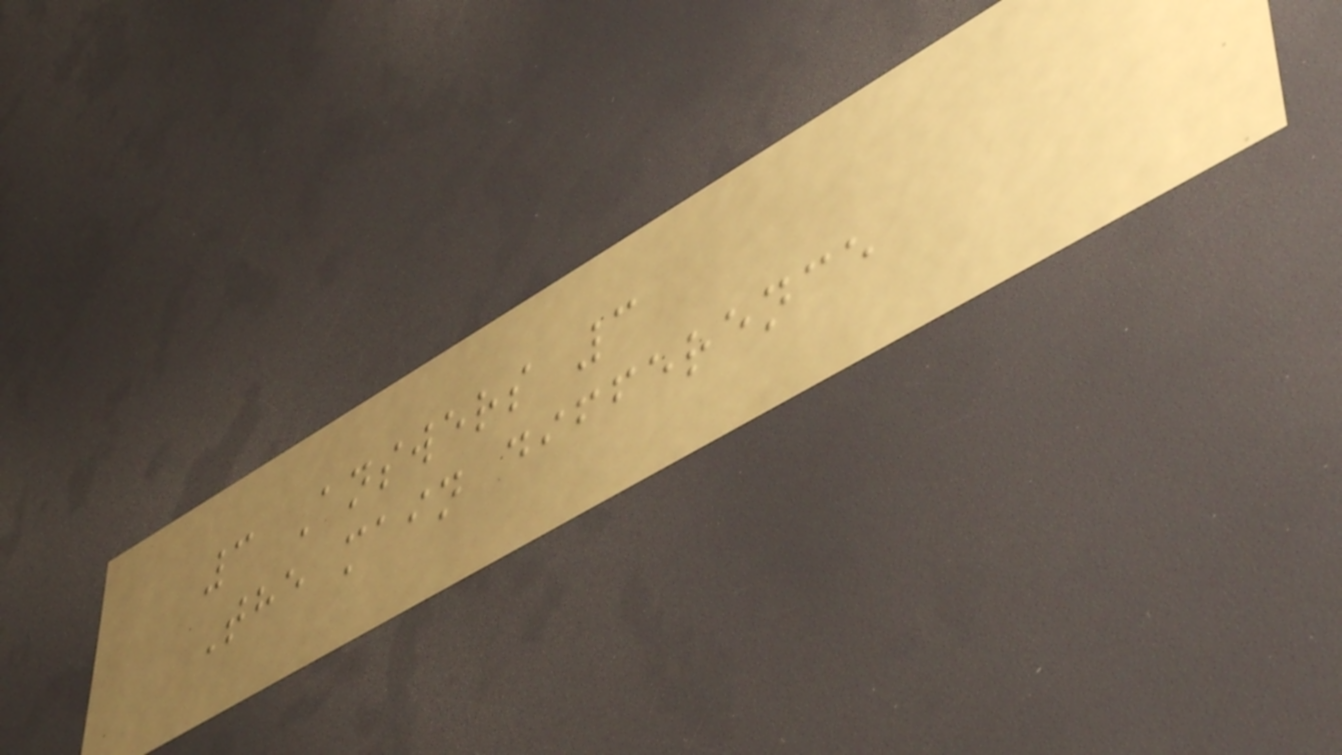3 Answers 3
The main difference
